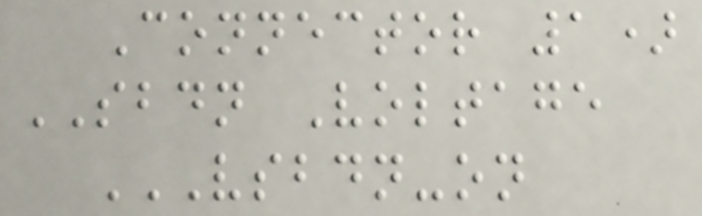Connector 1)
SBDN Voltage
VSBDN-ON
